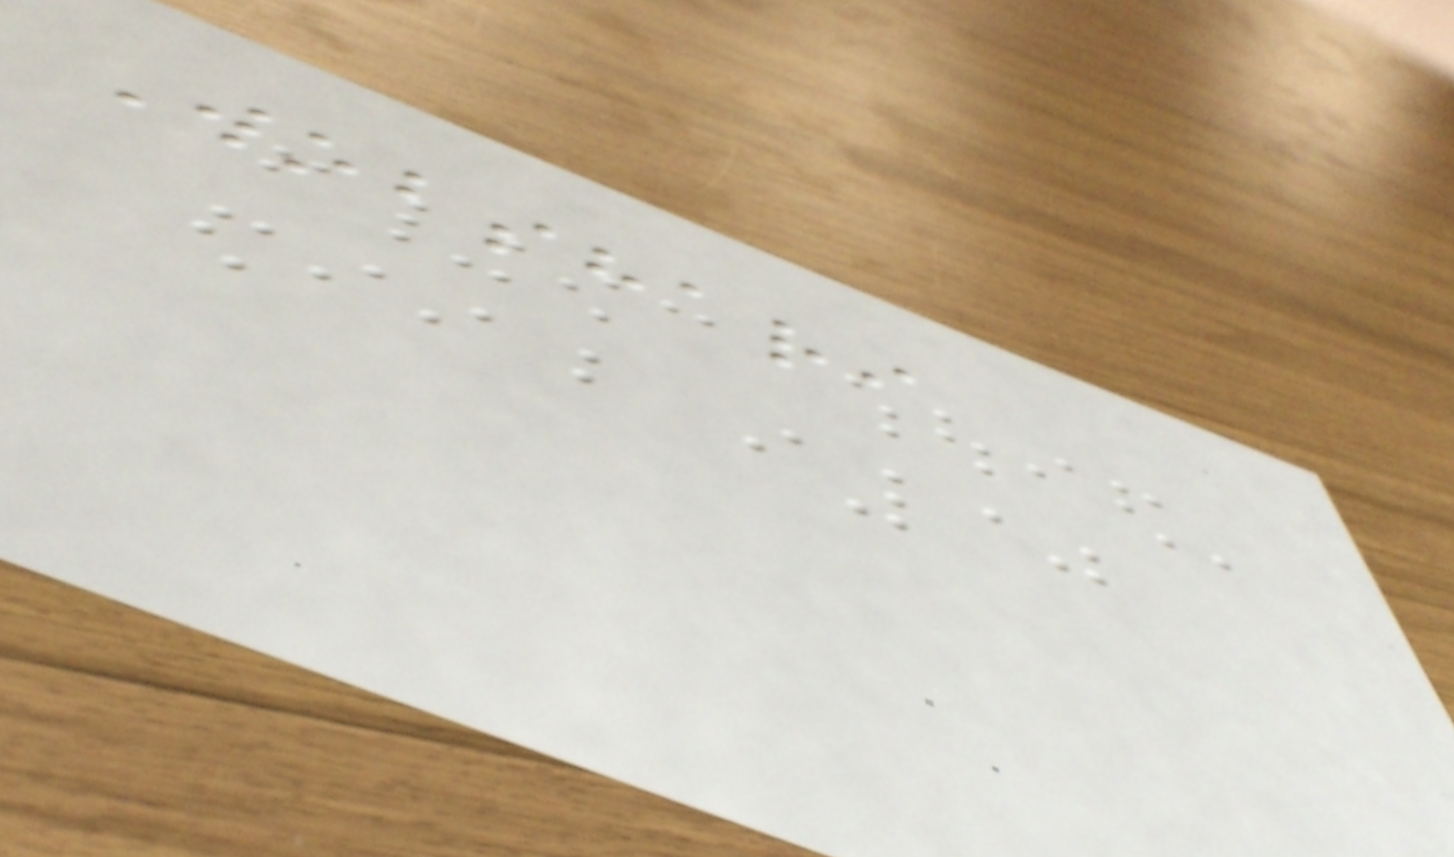Wobshari
